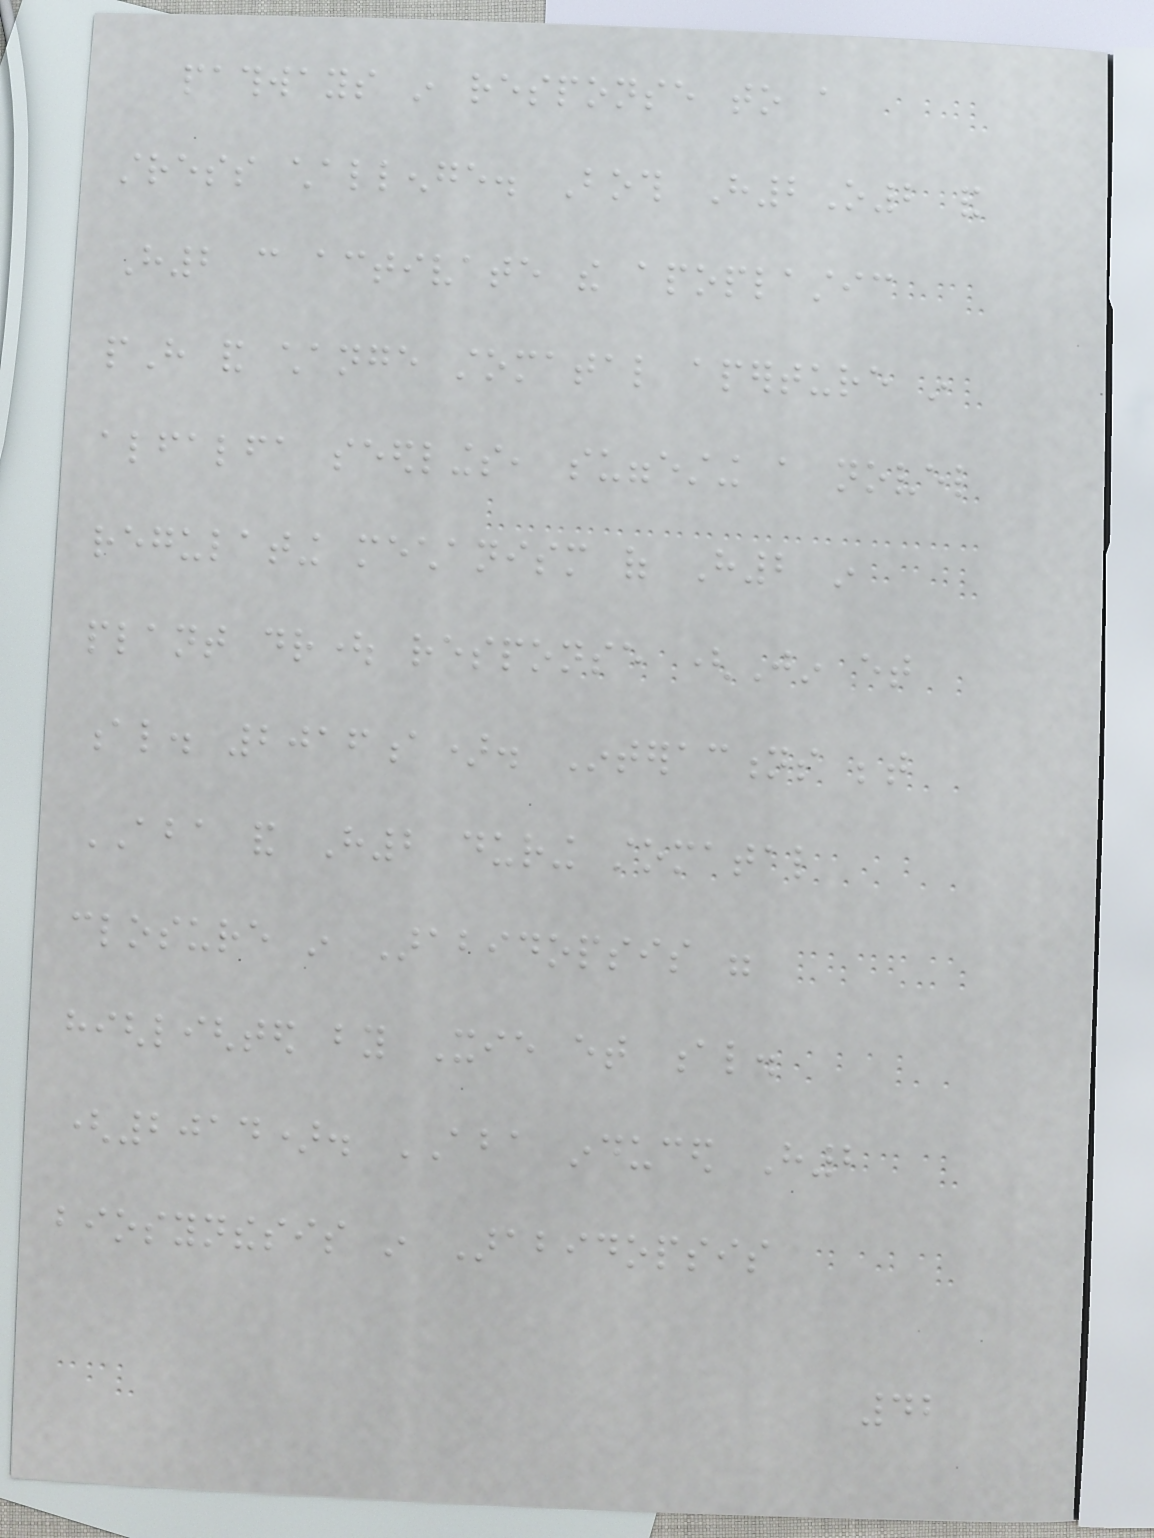pathways in response to a
stress challenge. Both H2O2 and
H2 can activate the apoplastic
pH and change stomatal aperture in
alfalfa seedlings, suggesting a novel
regulating mechanism of H2 in
plant drought response (Jin et
al. 2016a). Interactions between
ABA and H2 during stomatal
closure in Arabidopsis were
highlighted by Xie et al.
(2014). ABA induced H2
biosynthesis in Arabidopsis
42
